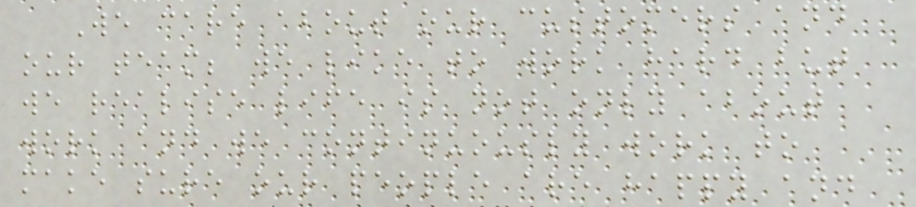We care about our customers and
our team; we like to work hard but
we realise life is not only about
work and we continuously work to
make sure our people are happy and
